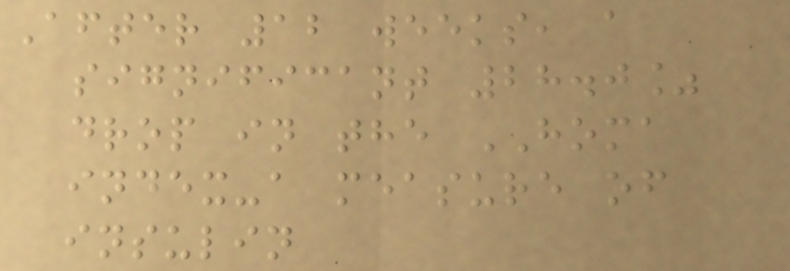After 12 weeks, a
significant 28.0%
drop in the HOMA
index-a measure of
insulin
